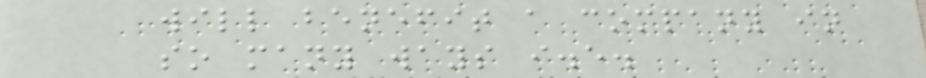will benefit a company in
so many ways i.e.
